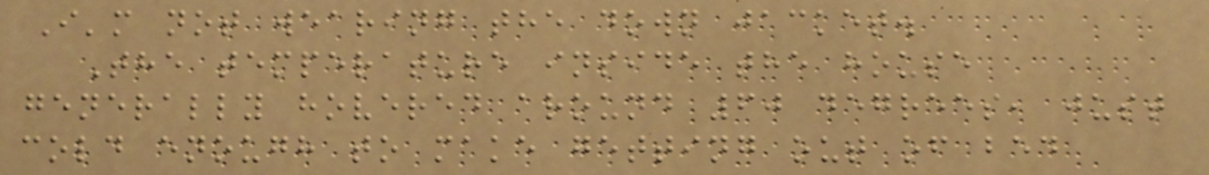I'm not wearing the down jacket.
The temperature inside the house
generally hovered around 60 degrees, just
cold enough to make getting out of bed
